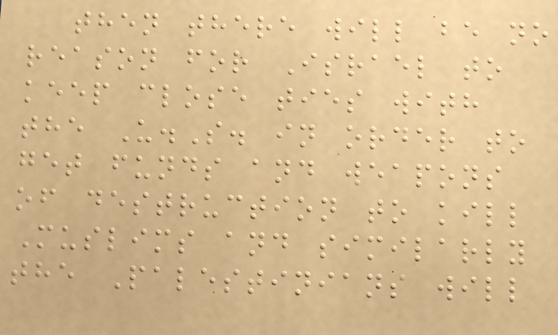then there will be no
reason for Israel to
keep close ties with
the U.S. in order to
get funds and weapons
of destruction to kill
Muslims and similarly
the Palestinians will
